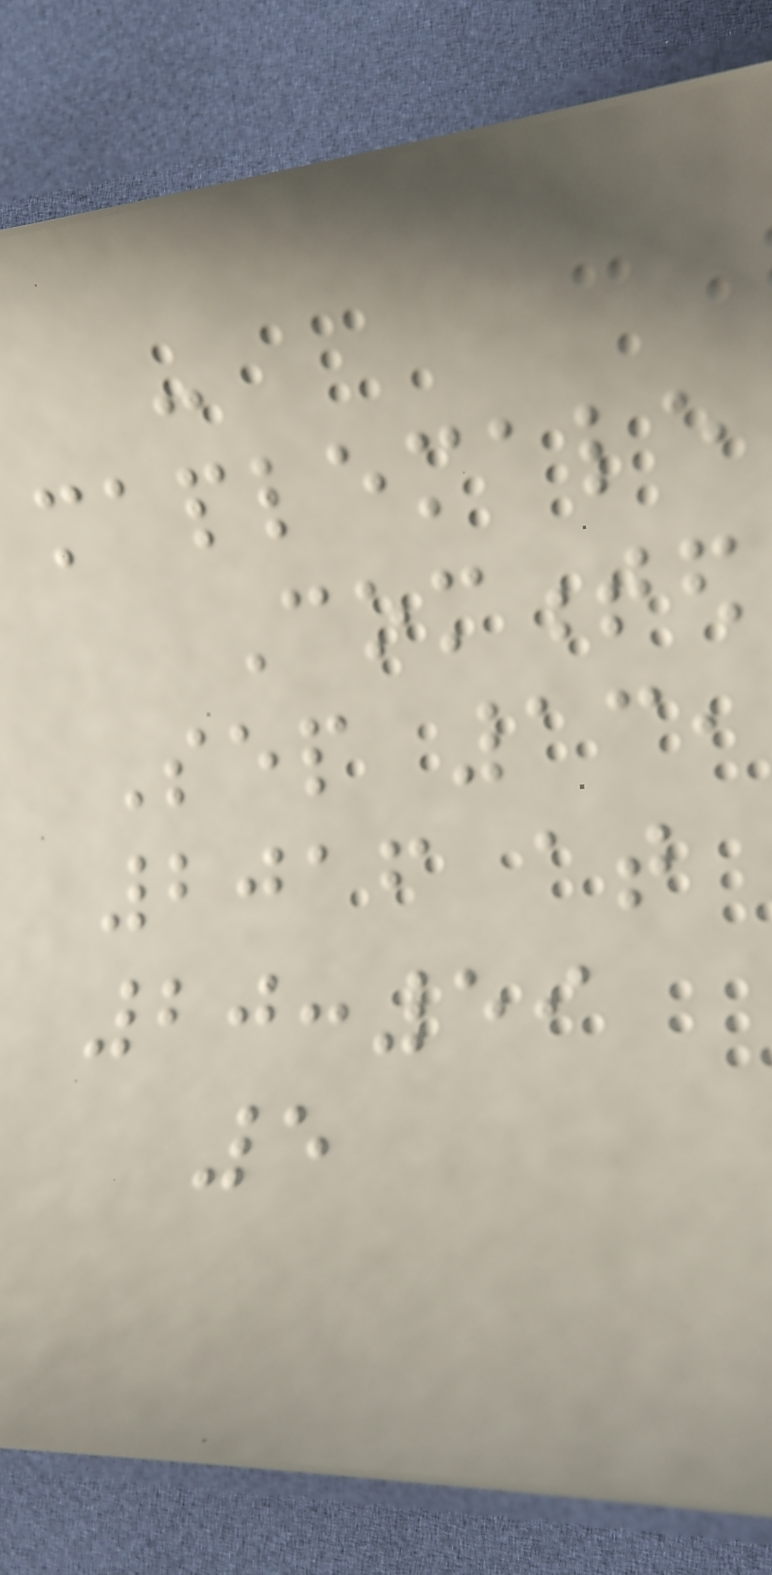-
maplemale
Commented
Sep 13,
2016 at
20:59
5
